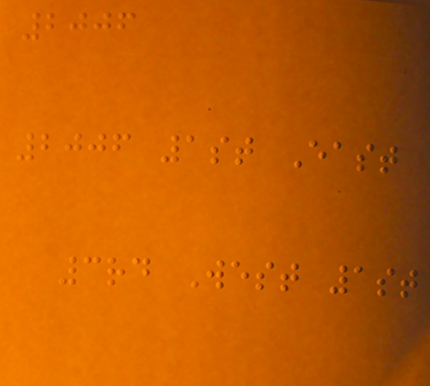2006
2006 1st East
3rd West 1st
